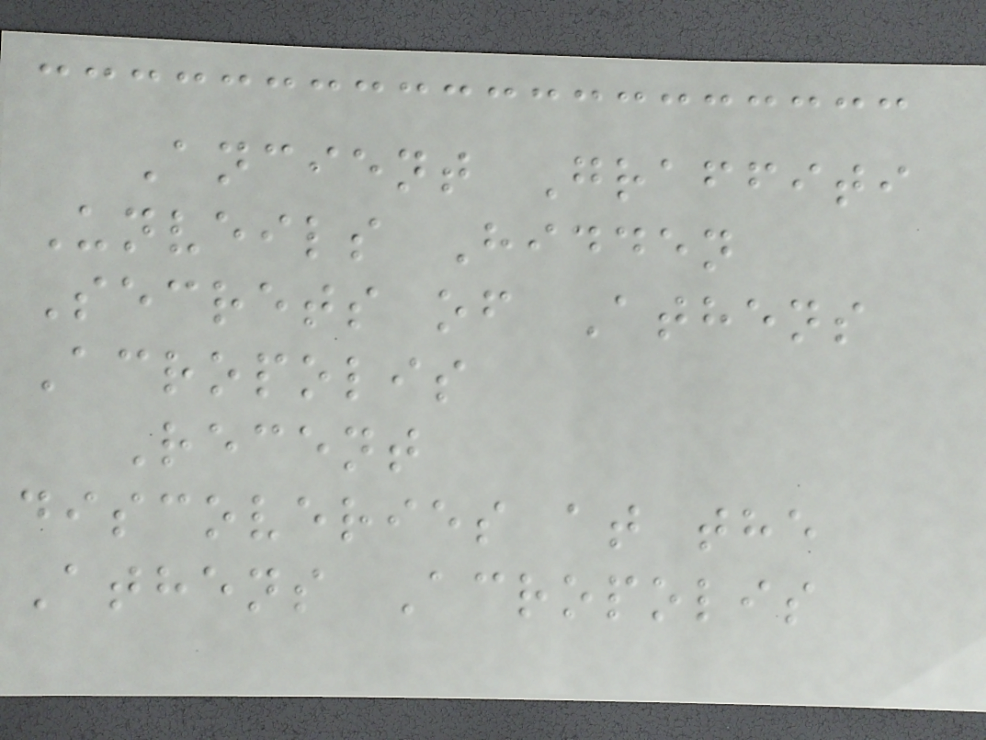Ancient Graffiti
Unveils Hidden
Secrets of Athens
Acropolis
Recent
discoveries at the
Athens Acropolis
